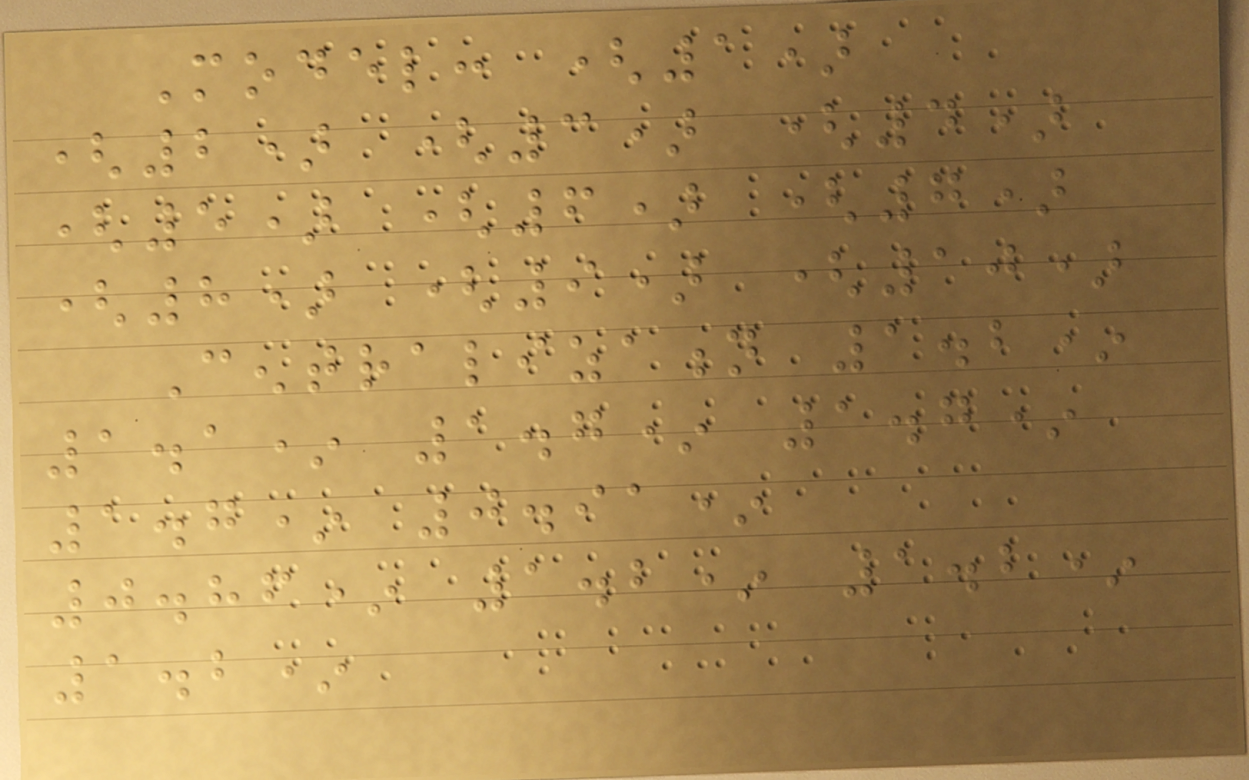Model: (1)
(2) (3) (4)
(5) (6) (7)
(8) (9) (10)
Centralization 1.2*
1.1* 1.7* 1.7*
1.7* 0.91*
0.86* 1.2* 1.2*
1.2*
